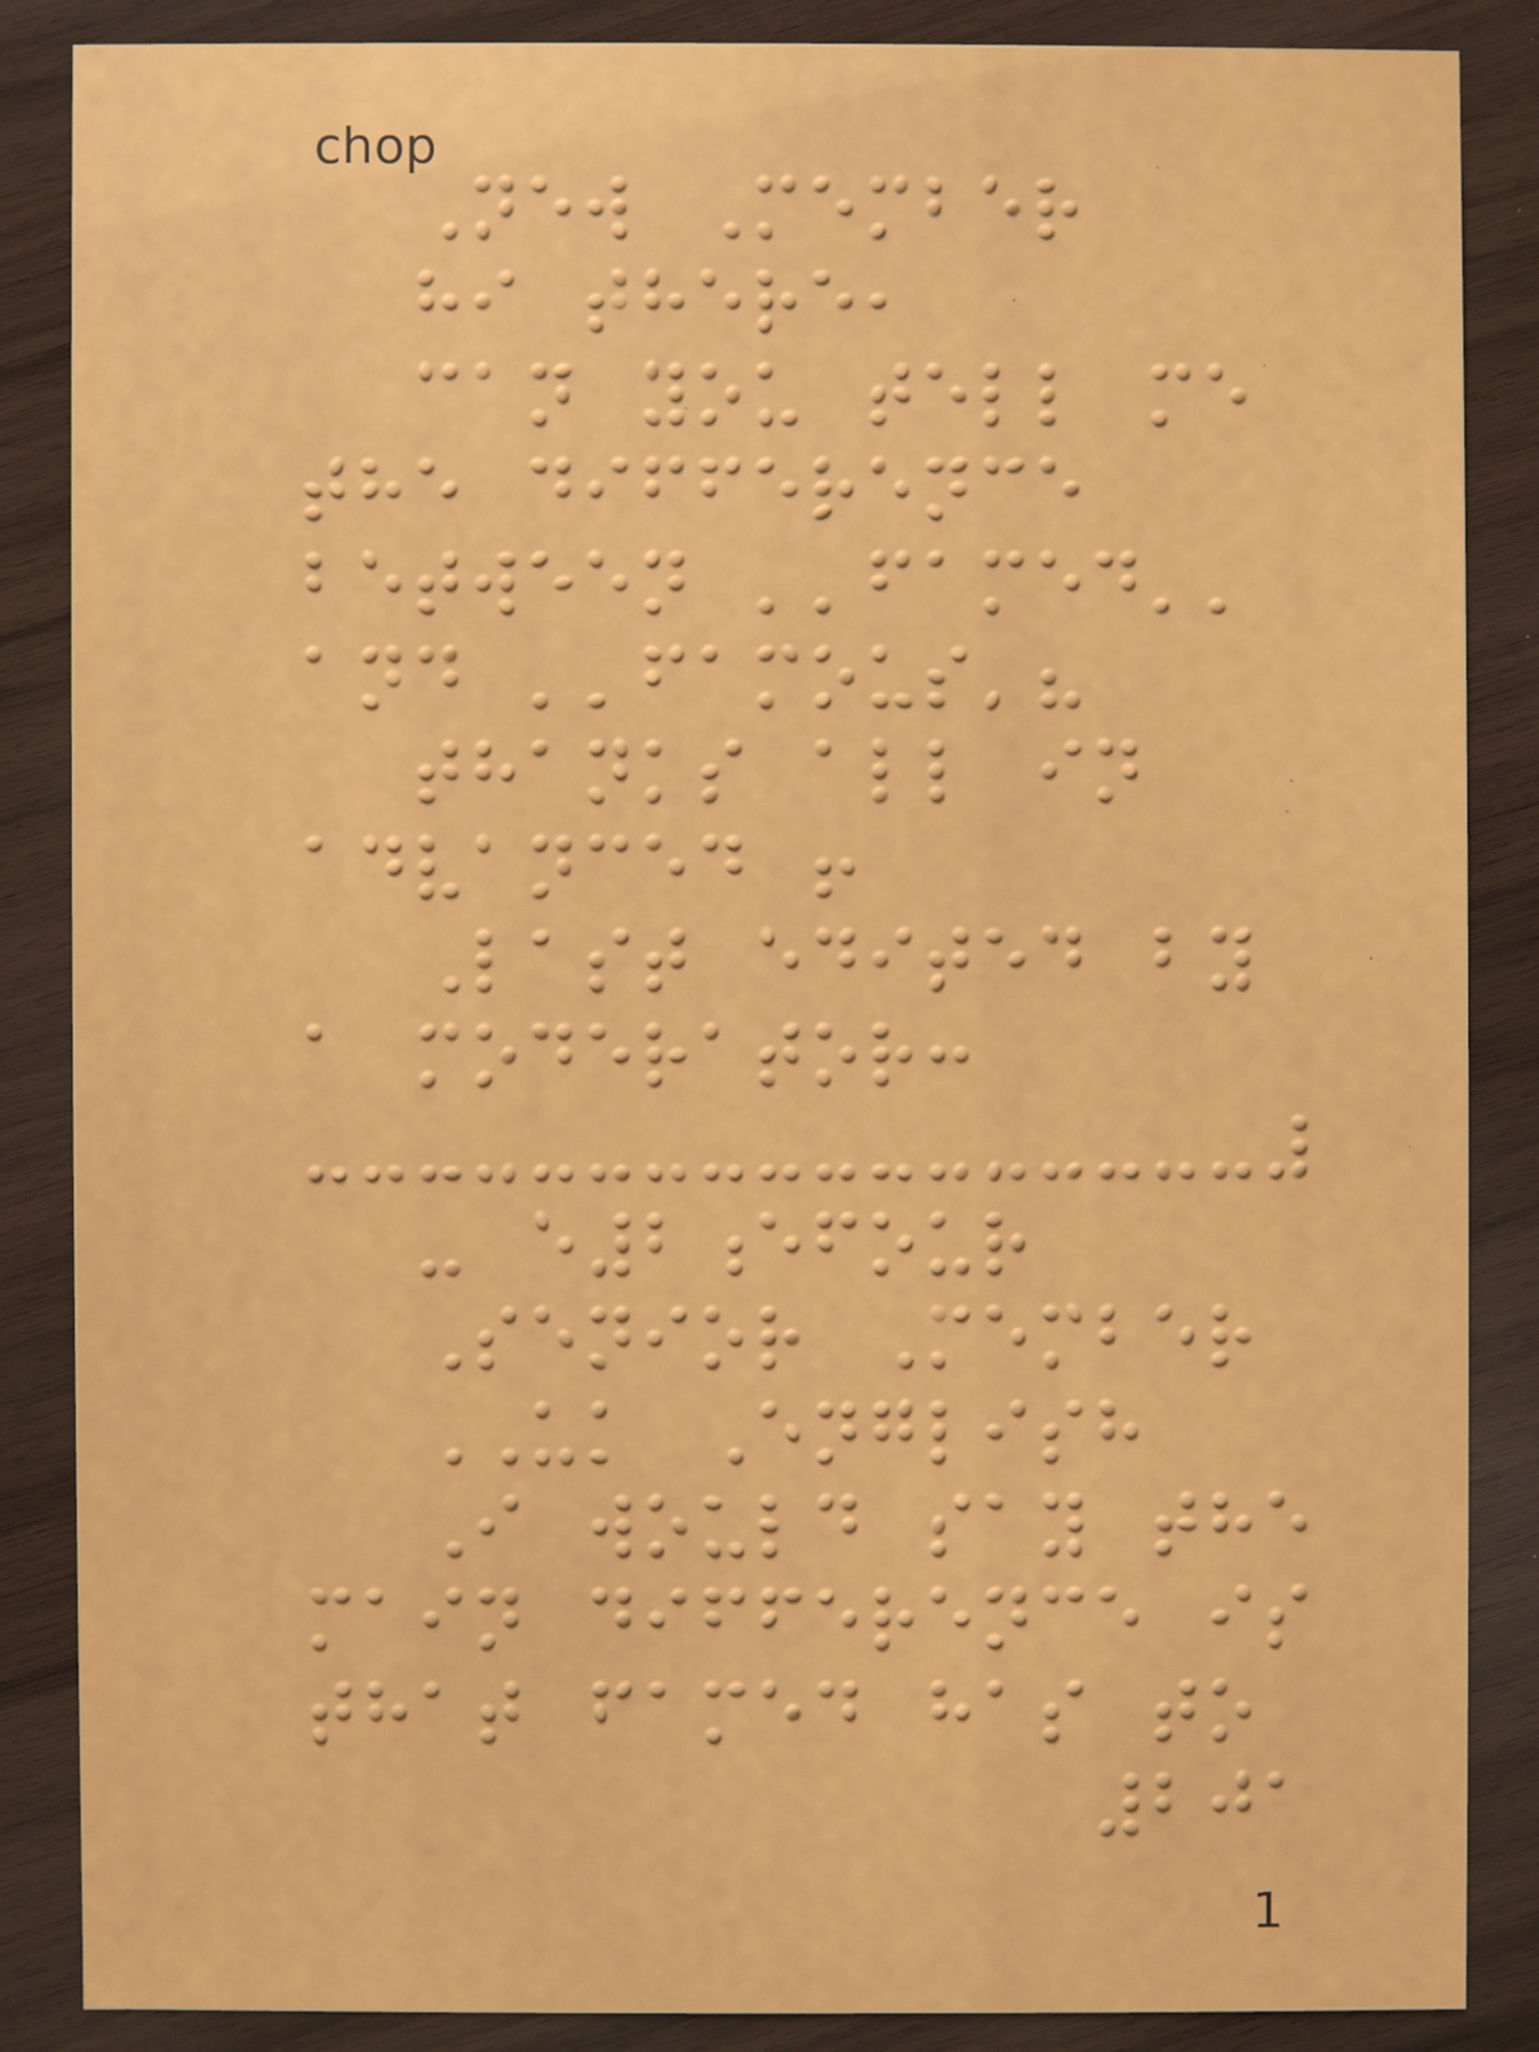New Member
hi there,
can you tell me
the difference
between ''famed''
and ''famous'?
thanks all in
advanced !
Last edited by
a moderator:
- e2efour
Senior Member
UK English
I would say the
main difference is
that famed has to
201
